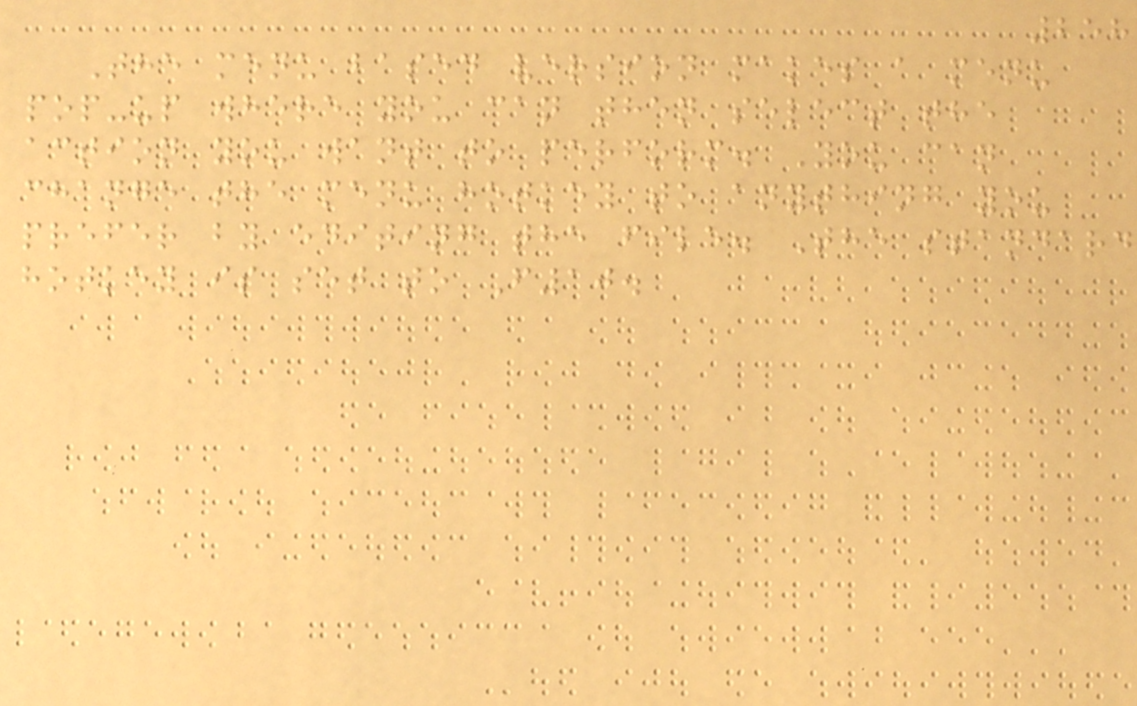258
The menu based version makes a menu
pop-up where you can then select the
action you want to perform. You can
change the menu hotkey to anything you
prefer by editing the file. The standard
hotkey is set to F10.
